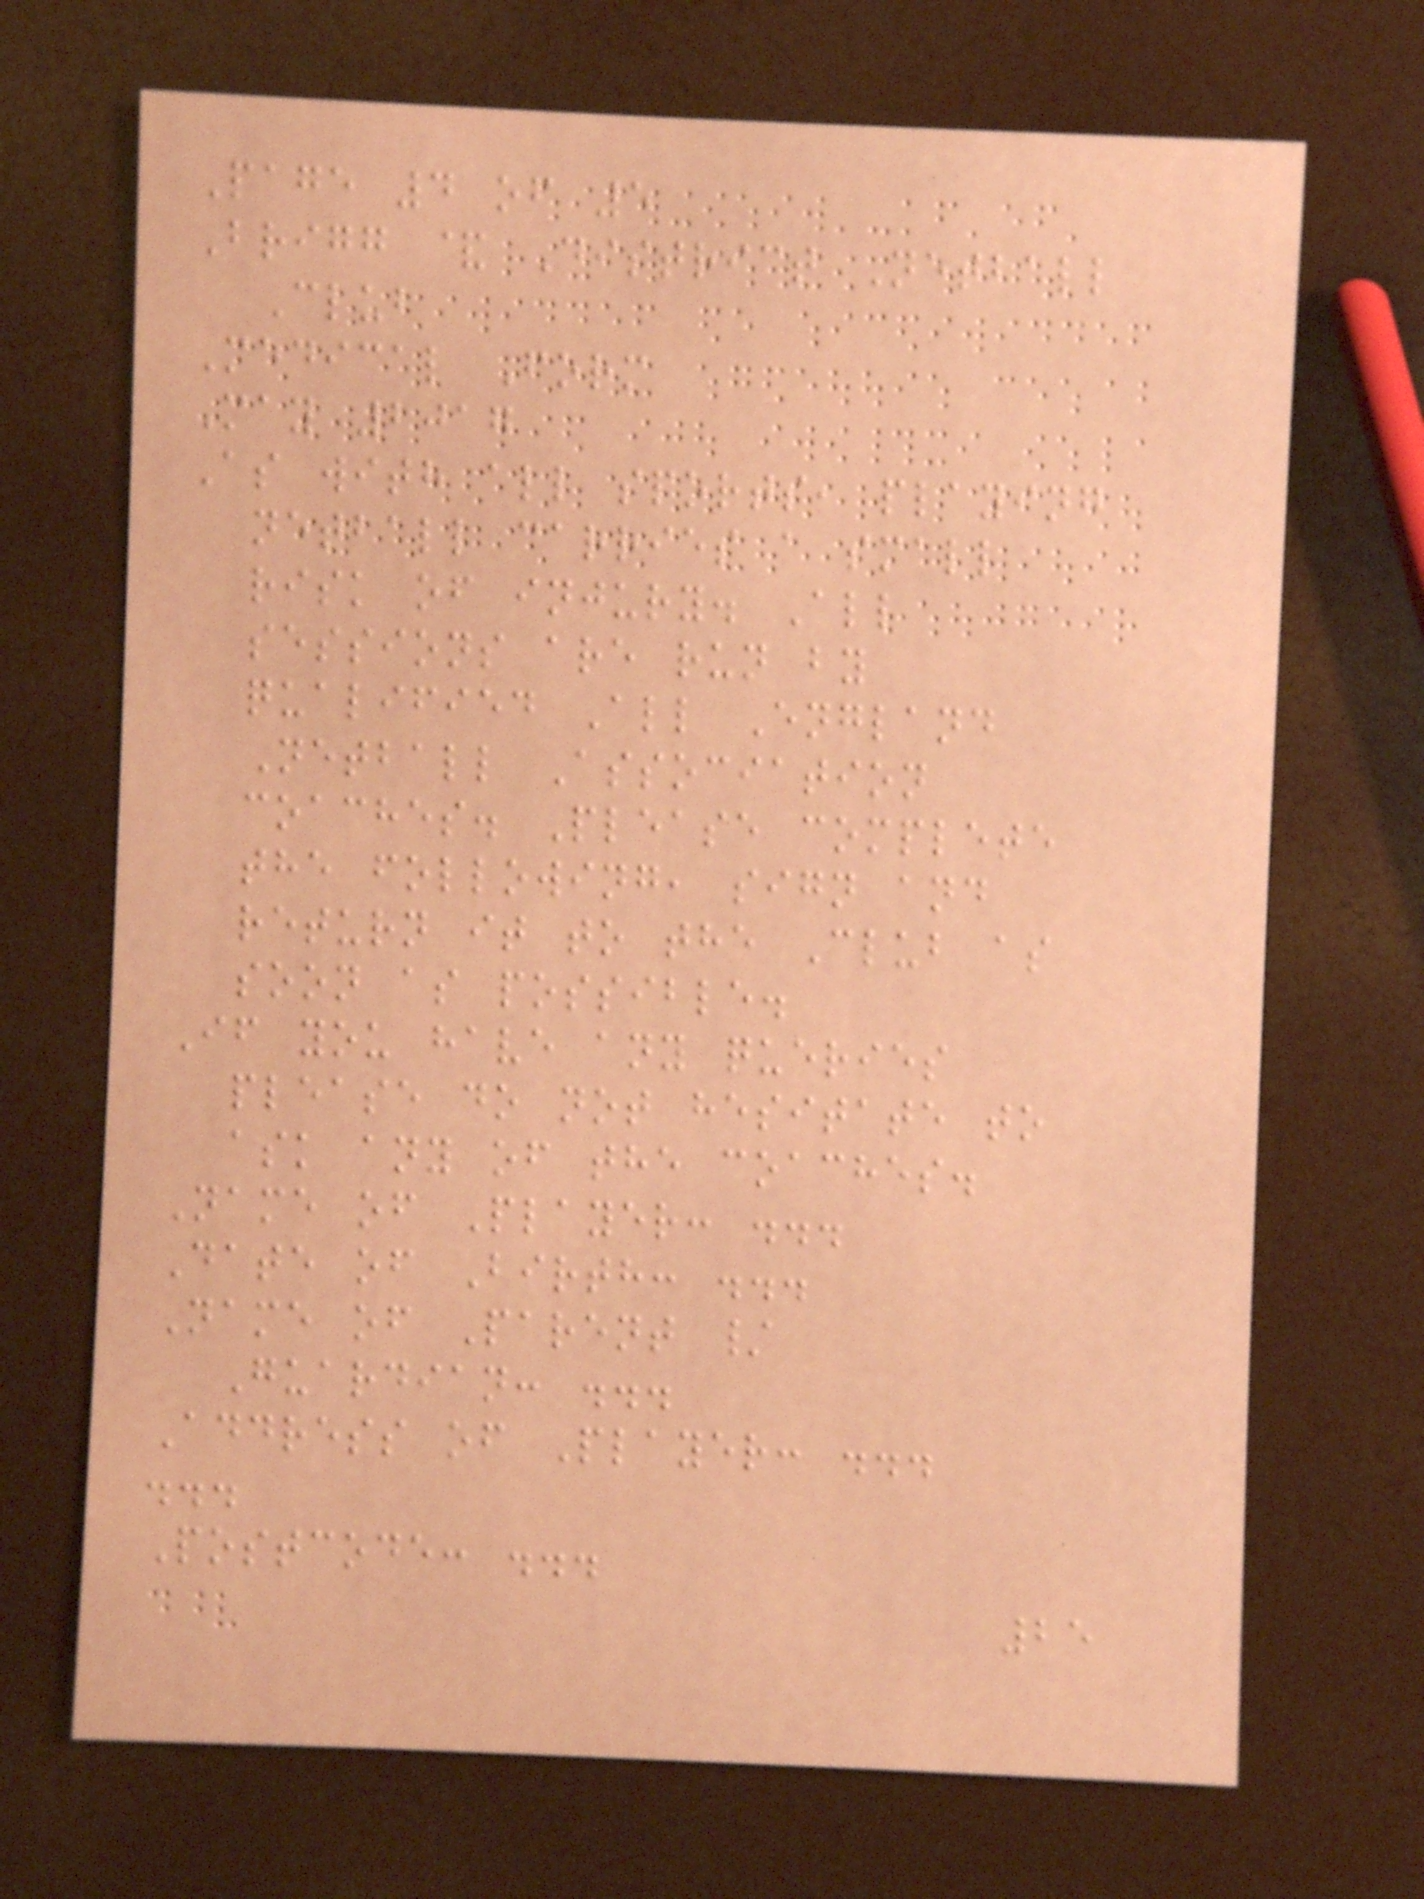Page 4 of 5
Brigg & District Netball
Club
Medical Form
May 2017
As with all sports, playing
netball carries a small
risk of injury. All
sessions are run by
qualified All England
Netball Association
coaches. Please complete
the following, sign and
return it to the Club as
soon as possible.
If you have any queries
please do not hesitate to
ask any of the coaches.
Name of Player: ...
Date of Birth: ...
Name of Parent /
Guardian: ...
Address of Player: ...
...
Postcode: ...
25
